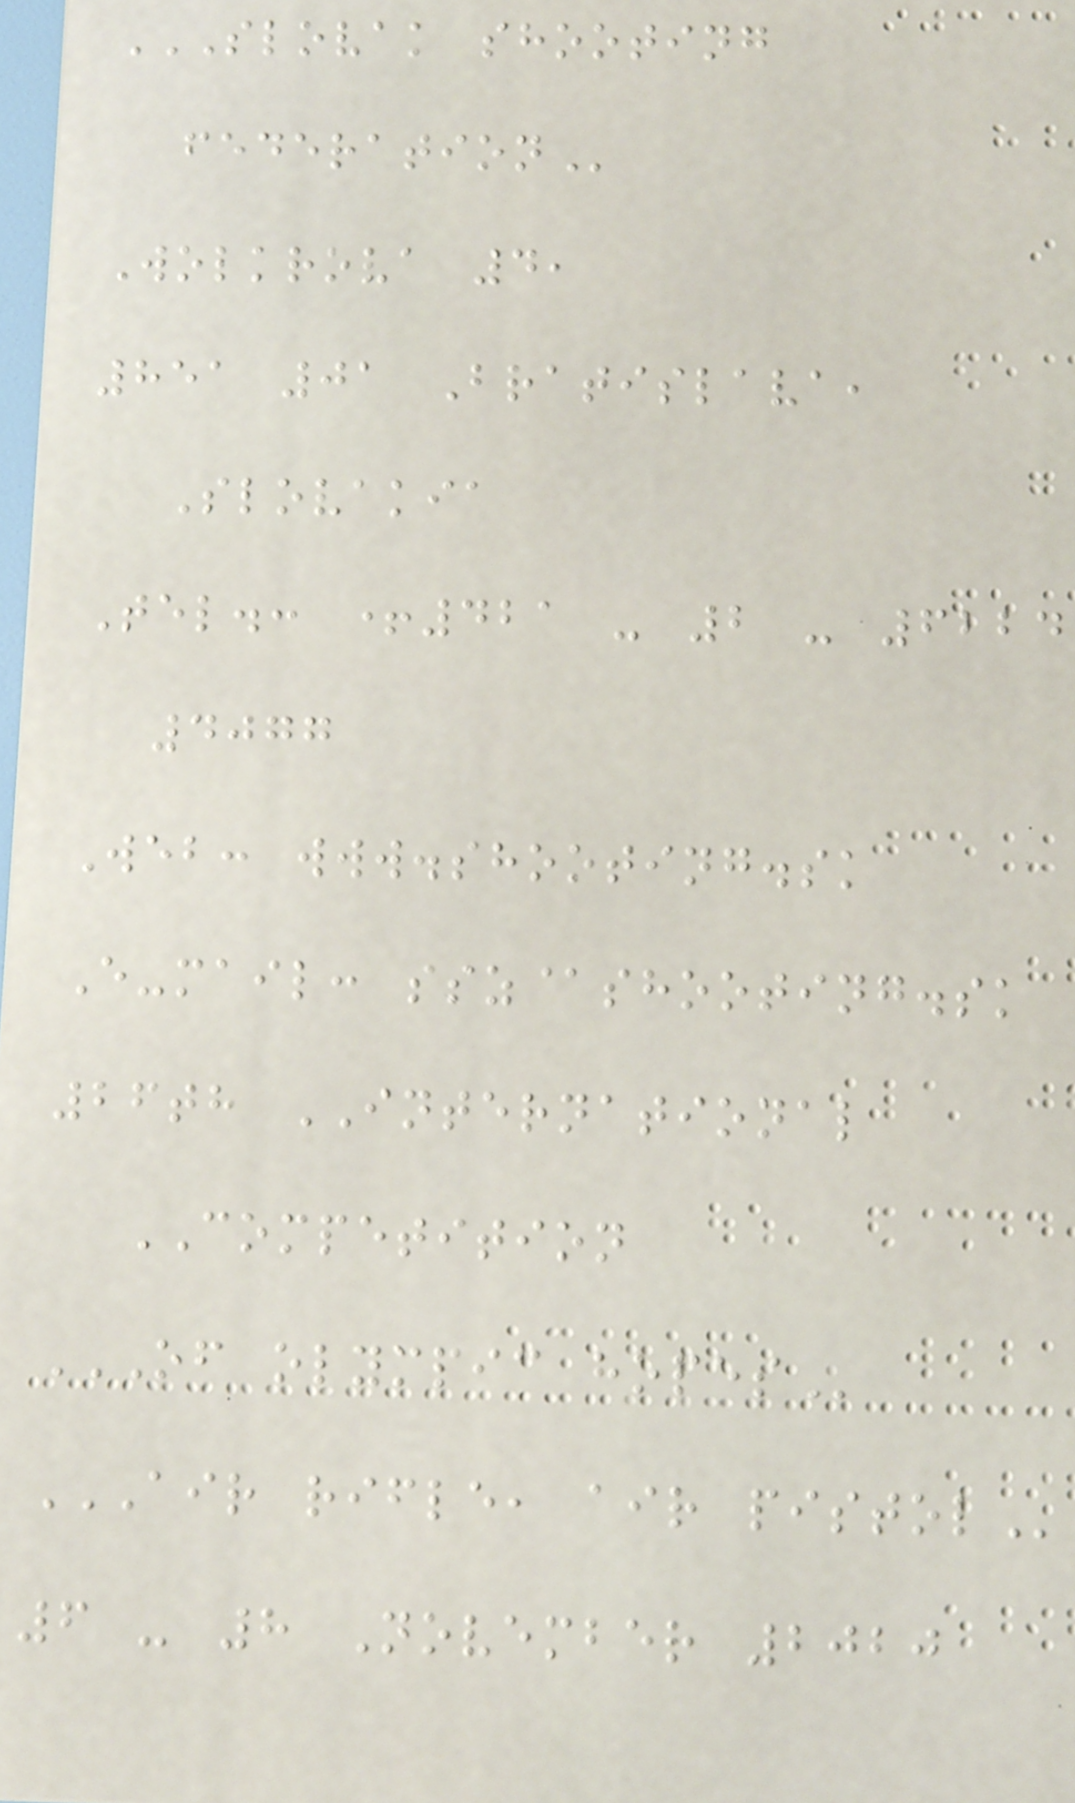SLOVAK SHOOTING
FEDERATION
Wolkrova 4,
851 01 Bratislava,
Slovakia
Tel.: +421 - 2 - 6224
4077
Web: www.shooting.sk
E-mail: ssz@shooting.sk
26th INTERNATIONAL
COMPETITION
OF OLYMPIC HOPES
AIR RIFLE, AIR PISTOL
6 - 8 November 2020
